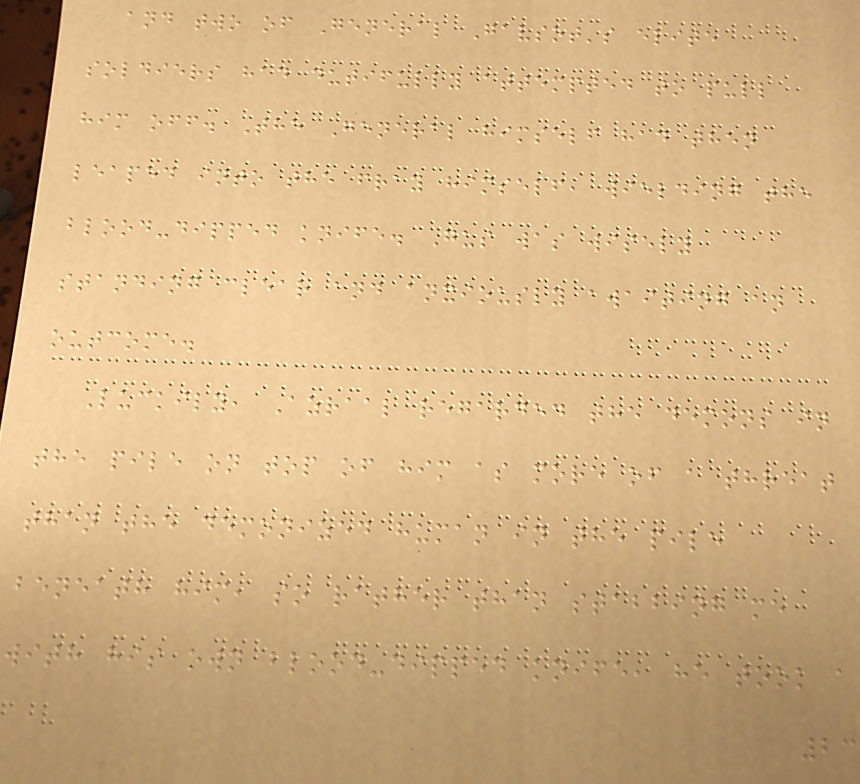and two of General Gavsot's elite
soldiers had dutifully attempted to pull
him off. The General himself had then
leaped into the fray himself, wielding the
blood-dipped knife. Gus was wisely
standing clear and anxiously awaiting an
outcome.
Luckily, Azraal regarded the demons in
the pile on top of him as more of a threat
than the demonized human in the pile
beneath him, so rather than stabbing me
with his own blood-dipped knife, he took a
23
